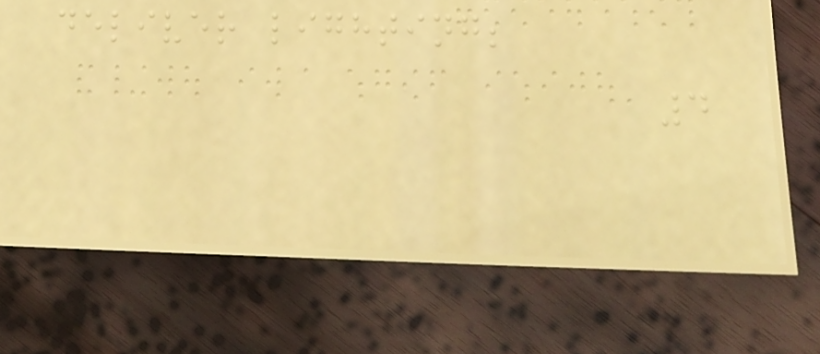deliver lighting;
4
